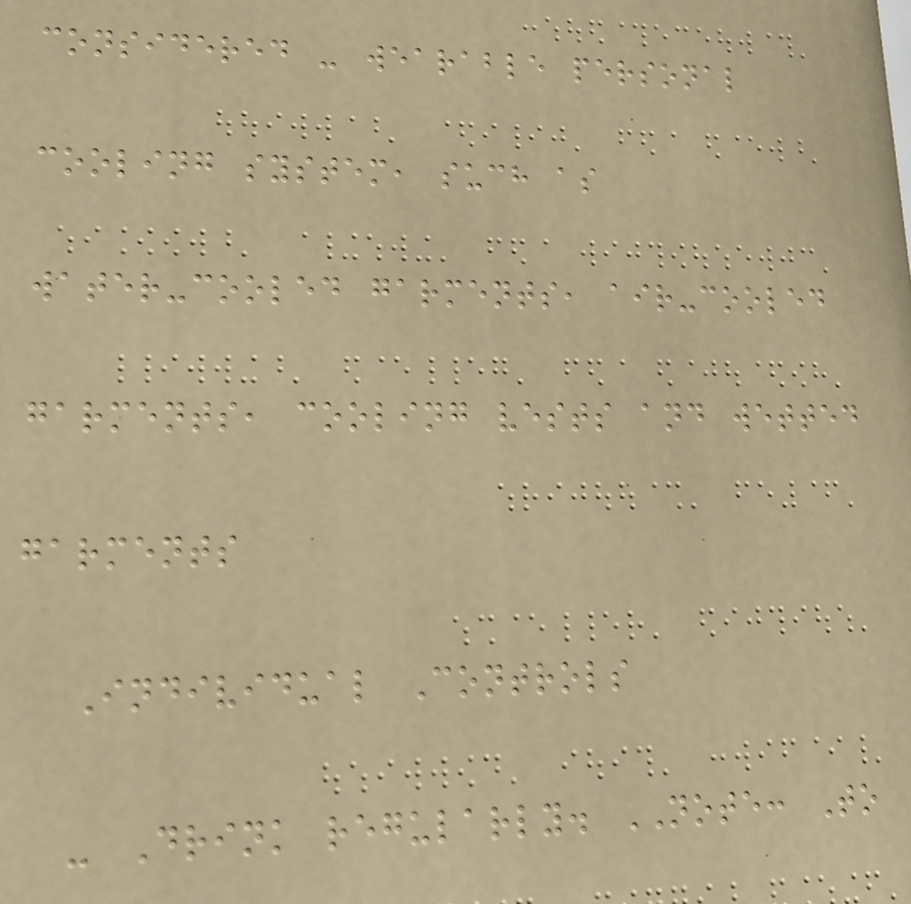considered - wearable personal
cooling system, such as
water-cooled garments, air-cooled
garments, cooling vests and wetted
garments
Individual Controls
- Drink regularly. NOTE: To
